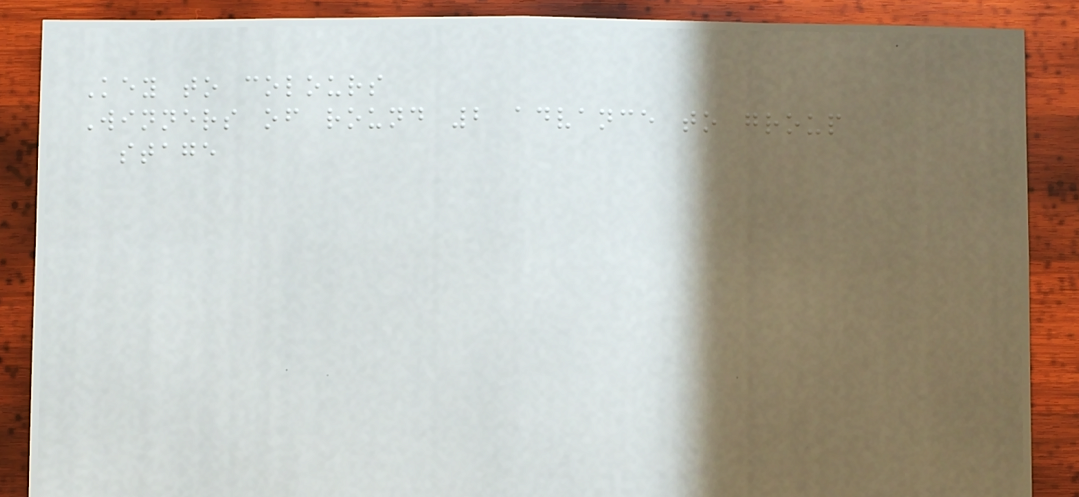Key to colours
Winners of round 2 advance to group
stage
